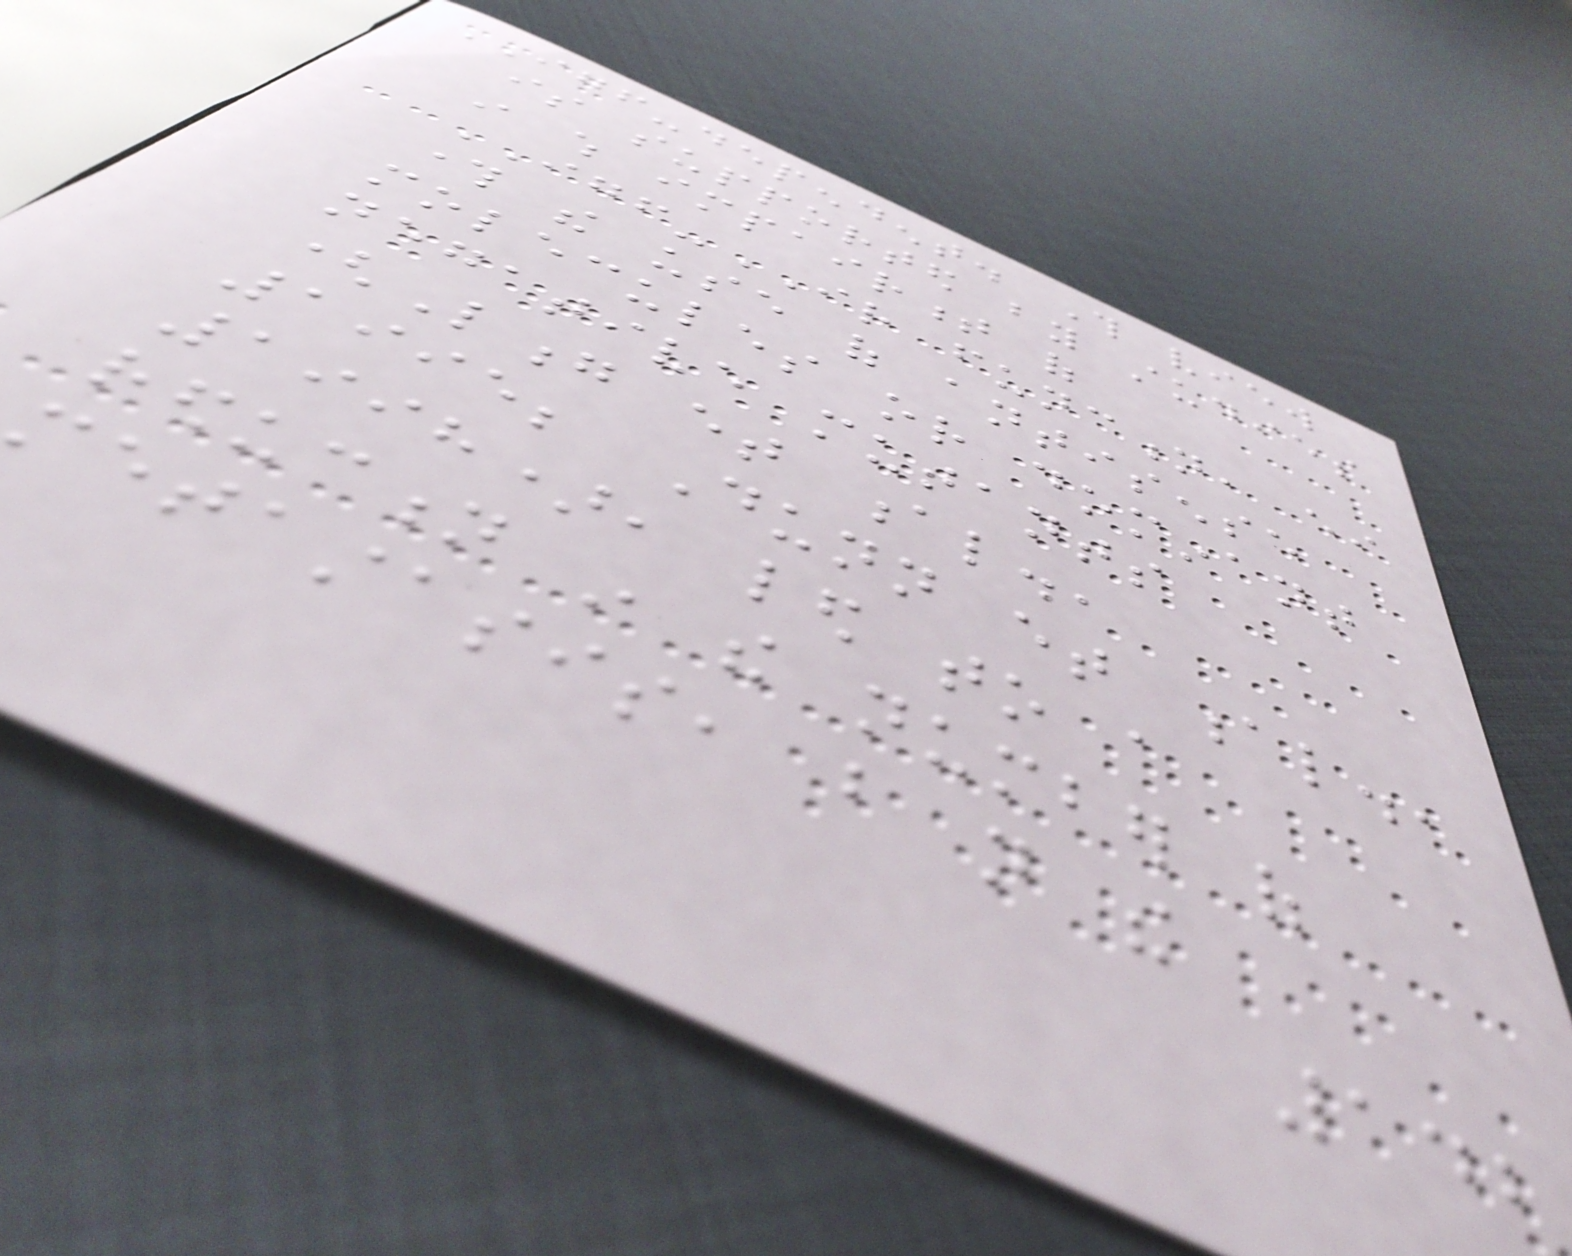IGF-dependent. This view
is supported by studies
in which impairment of
IGF-IR function, either
through the use of antisense
molecules or dominant
negative mutants
(Long et al.,
1995; Dunn et al.,
1998), led to a
reduction in the number of
metastasis, but not the
142
